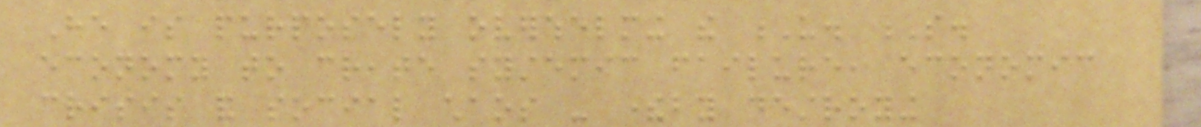He is purposely overwhelming the U. S.
economy to create systemic failure, economic
crisis and social chaos - thereby destroying
